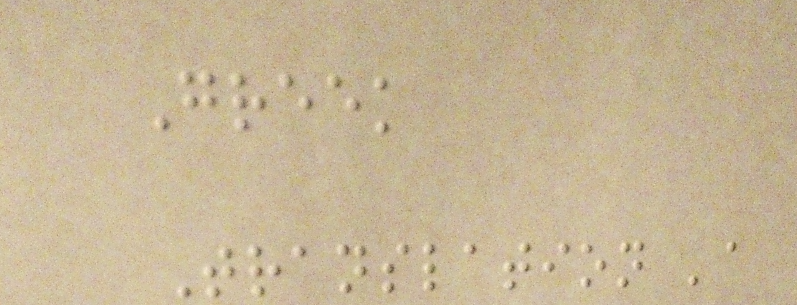Greek
Translation 'a
